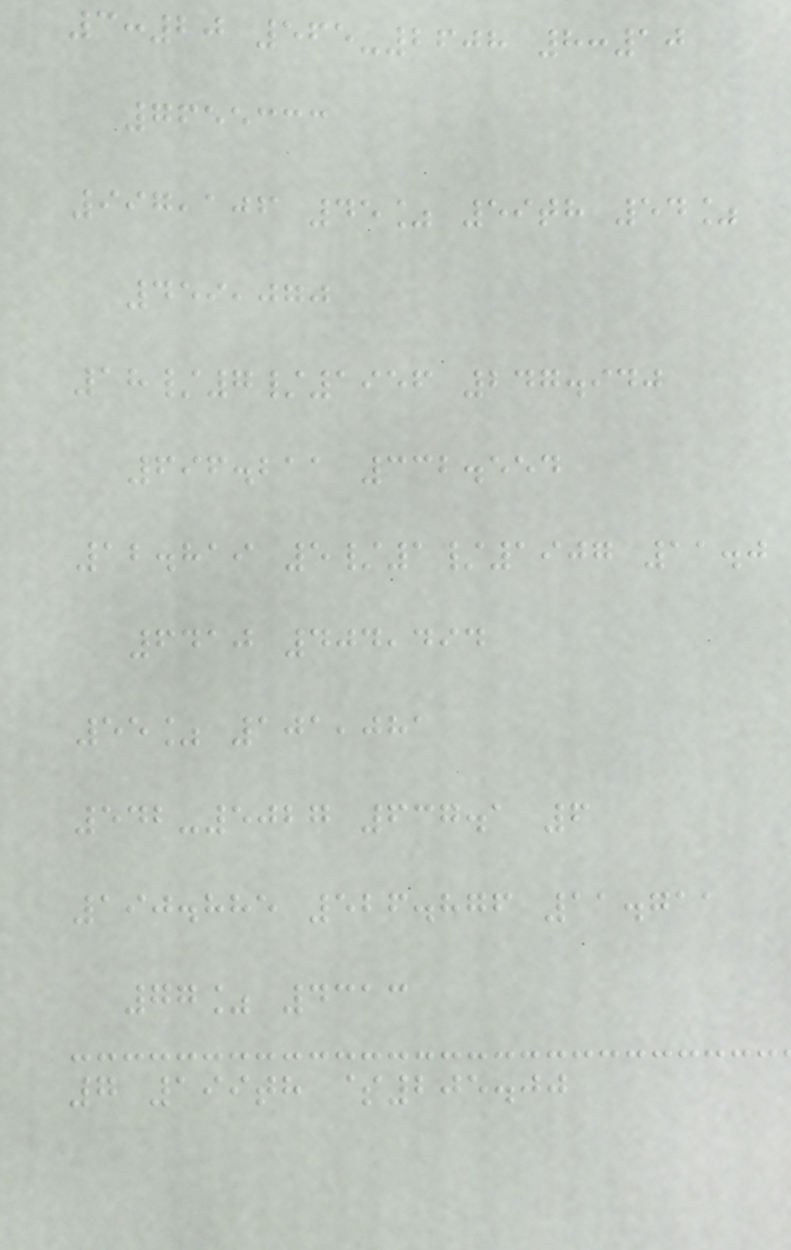3:20 565-2608 8:10
7655333
997,106 45% 59th 54%
459,070
18/7/1956 247.940
696.211 332.554
12.819 5/1/1907 11.0
6410 404,494
55% 101,081
542-5027 637.1 6
190.885 526.876 11.711
77% 4313
7 199th $205.00
